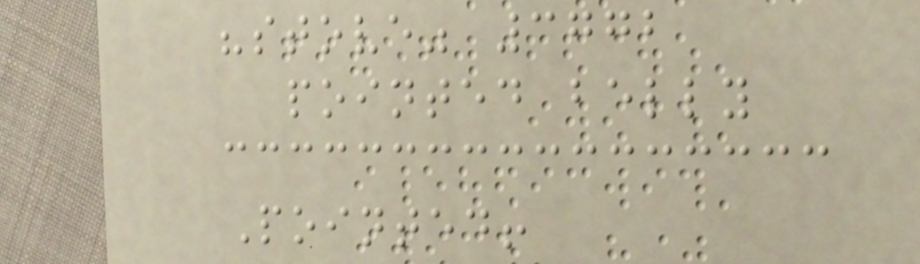"stove" 3772
pointed belly
Pointed!
